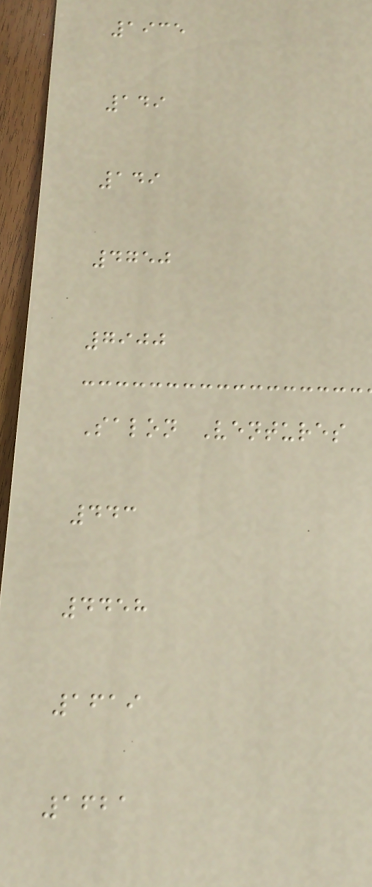1935
149
149
4750
7900
Salon Ventures
443
4458
1619
1621
